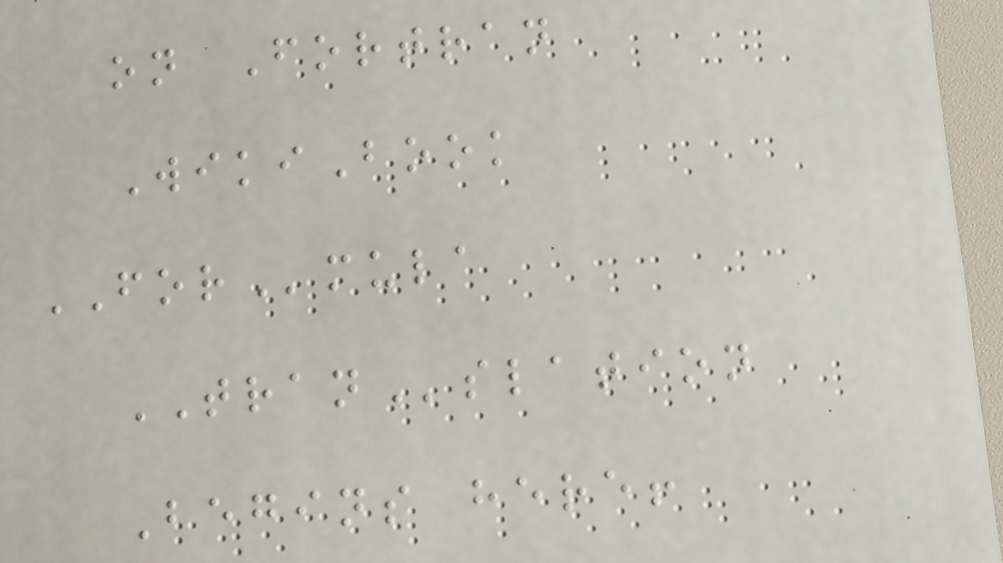on Fortran
WikiBook
FORmula
TRANslation
Begins here!
